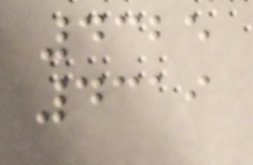4325
4319
